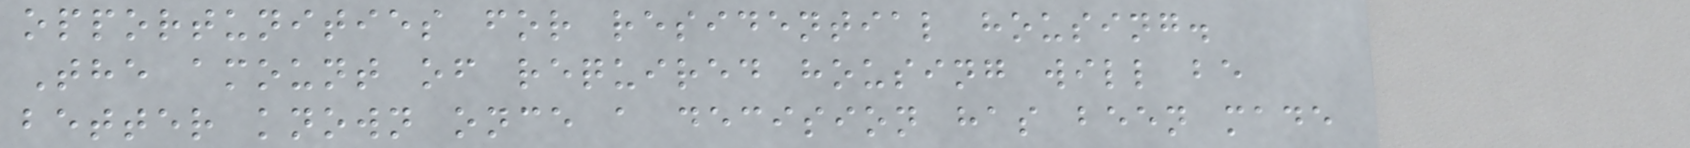opportunities for residential housing.
The amount of required housing will be
better known once a decision has been made
